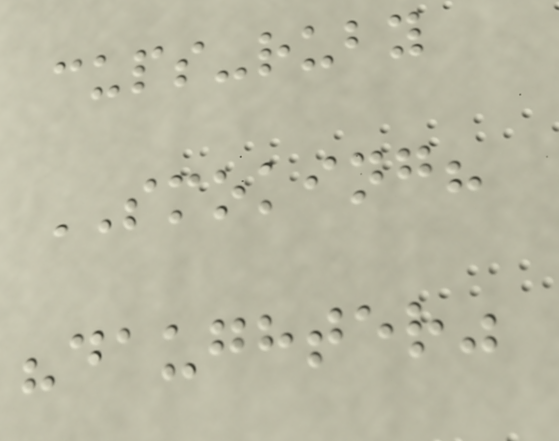cups-ruby
SMOKING?
"daughter"
